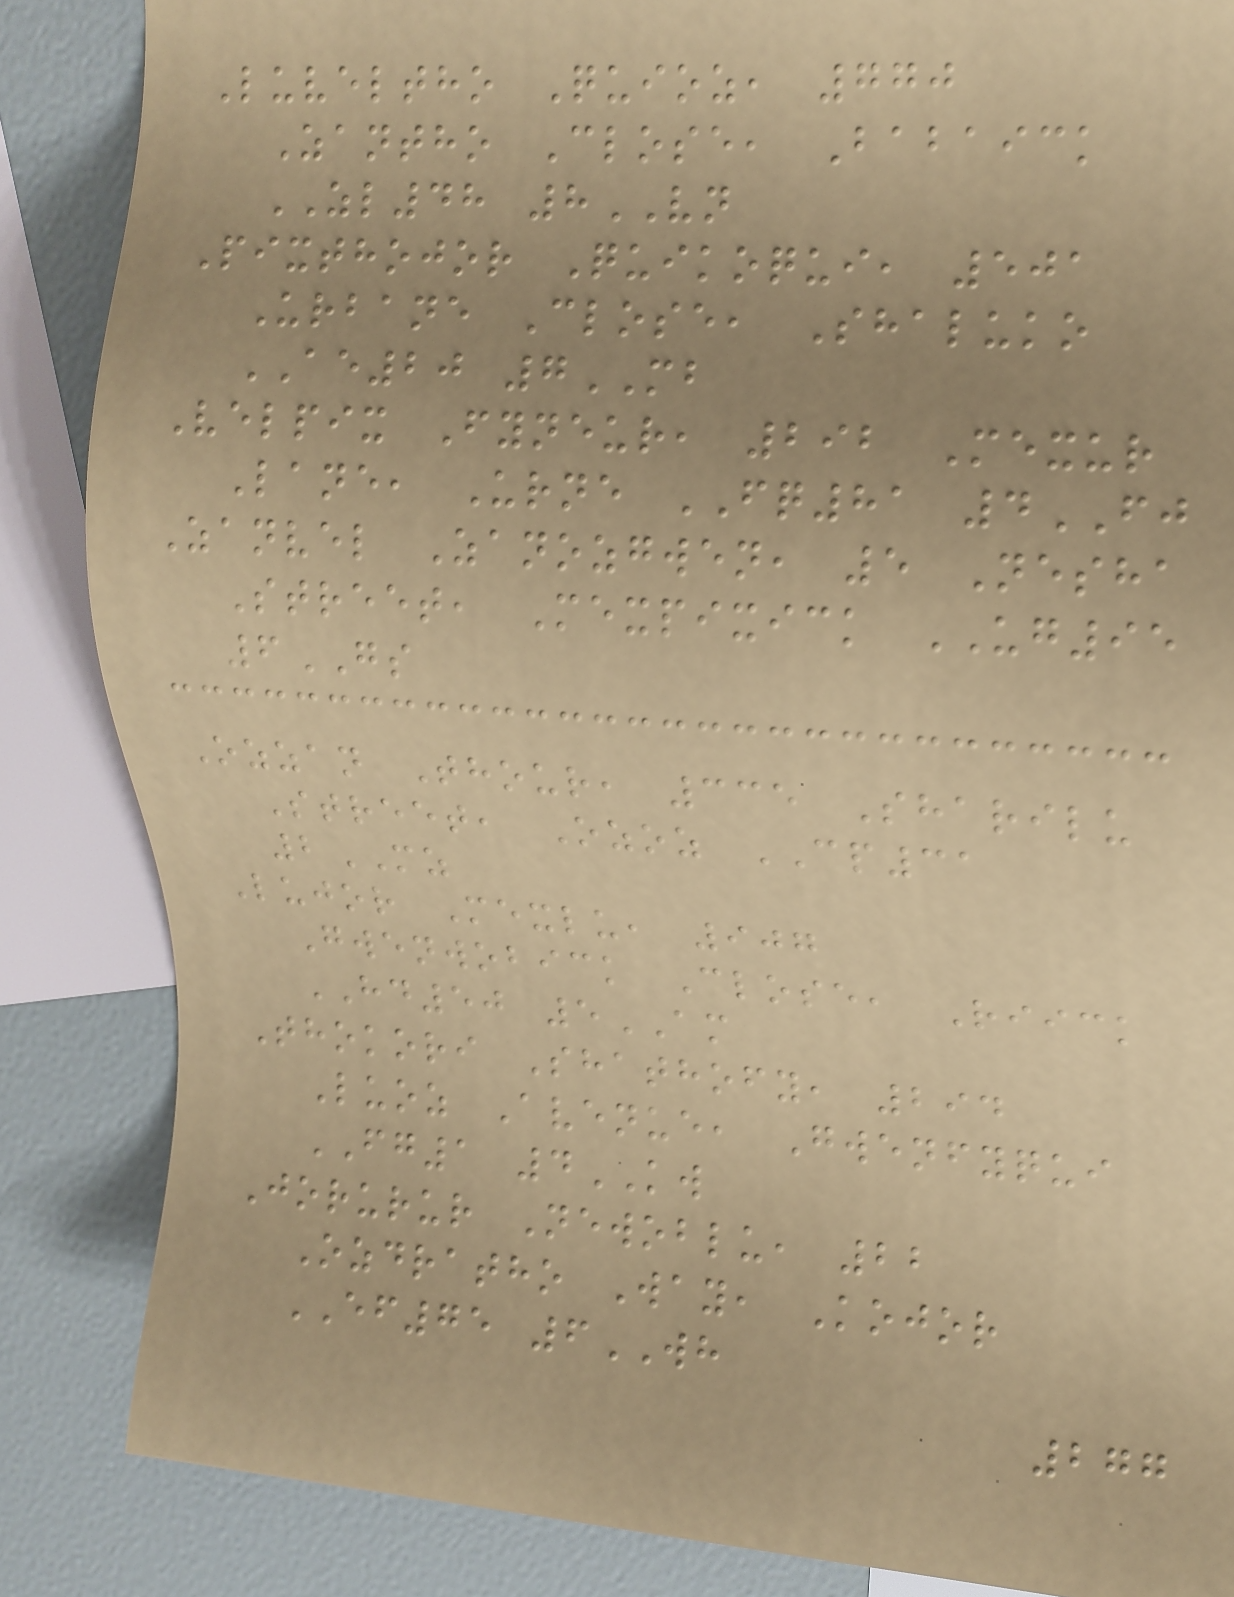Luveltho Quioz, 770
Zantho Close, Babaick
ZL48 8VN
Pixthojor Quikoqui, 501
Urbane Close, Shaluko
AE20 7MB
Velpix Fyneur, 292 Mexur
Lane, Urne FQ81 4FJ
Zanvel Zanozgwen, 5 Nesha
Street, Mexpixick UG95
6GS
Ozzan Thour, 335 Sharilu
Street, Ozoz CP31
2MZ
Lujor Mexlu, 907
Gwenwobick Close, Riick
HD50 5AM
Thokori Shathofy, 294
Luoz Avenue, Gwenfyqui
FG1 4KW
Jorurur Newoblu, 22
Ozdratho Way, Kojor
EF75 6WH
277
